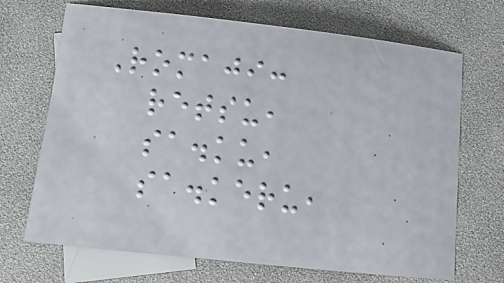Romaji:
retsu,
sa.ku,
sa.keru,
